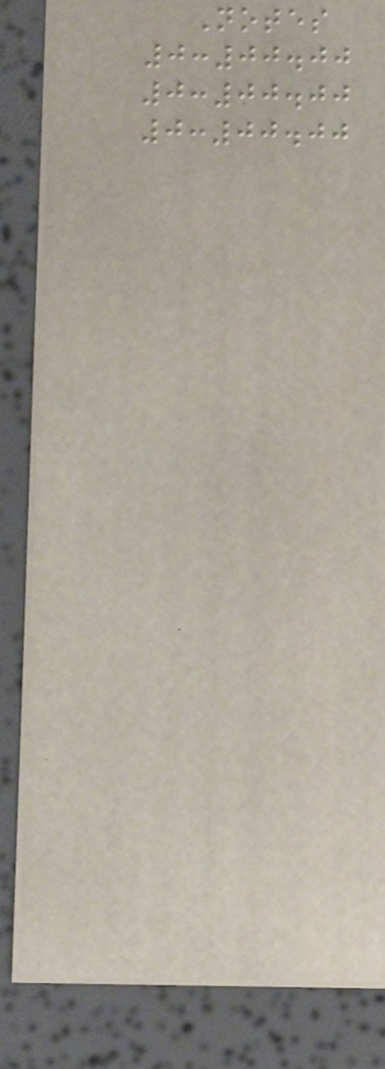Notes
0:00.00
0:00.00
0:00.00
